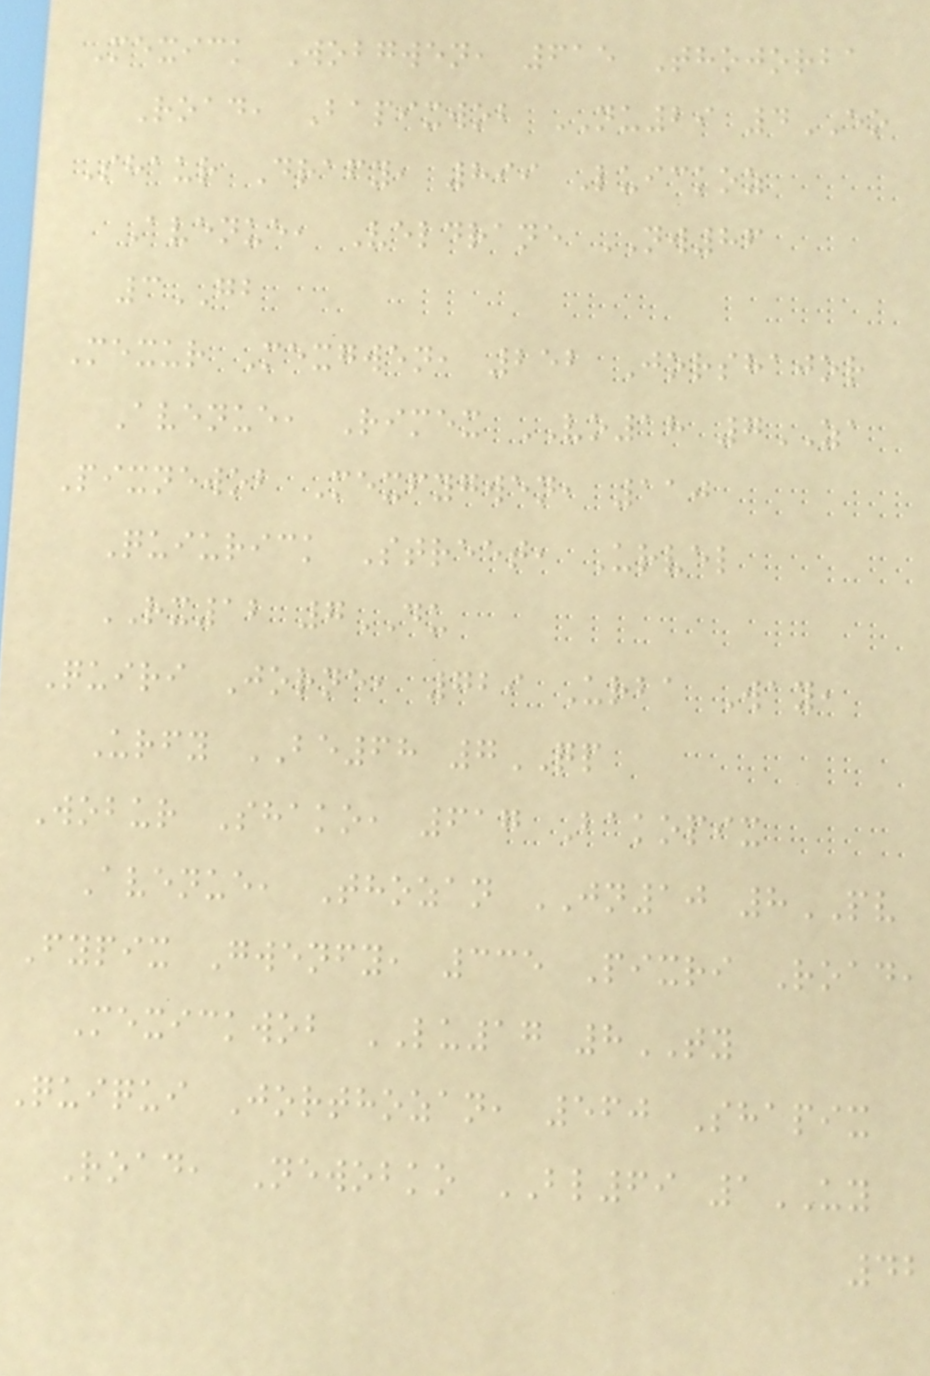Mexick Wobgwen, 615 Thojorba
Road, Bapixwob NU29 4EO
Shaur Drafy, 899 Luickoz
Avenue, Veldrane NW86
3GB
Mexur Mexgwen, 252 Jorshajor
Avenue, Rimex VO18 7ZA
Pixnewob Mexfygwen, 110
Quiurick Street, Urvel
RX12 7DU
Quiri Jorne, 729 Urba Way,
Urfy BE68 7QP
Wobur Shako, 617 Bakopix
Avenue, Thozan JN10 8PV
Fypix Gwenfy, 335 Pixri Road,
Mexickwob LU17 8TY
Quiqui Jorthozan, 560 Shapix
Road, Newobko BL69 1UY
42
